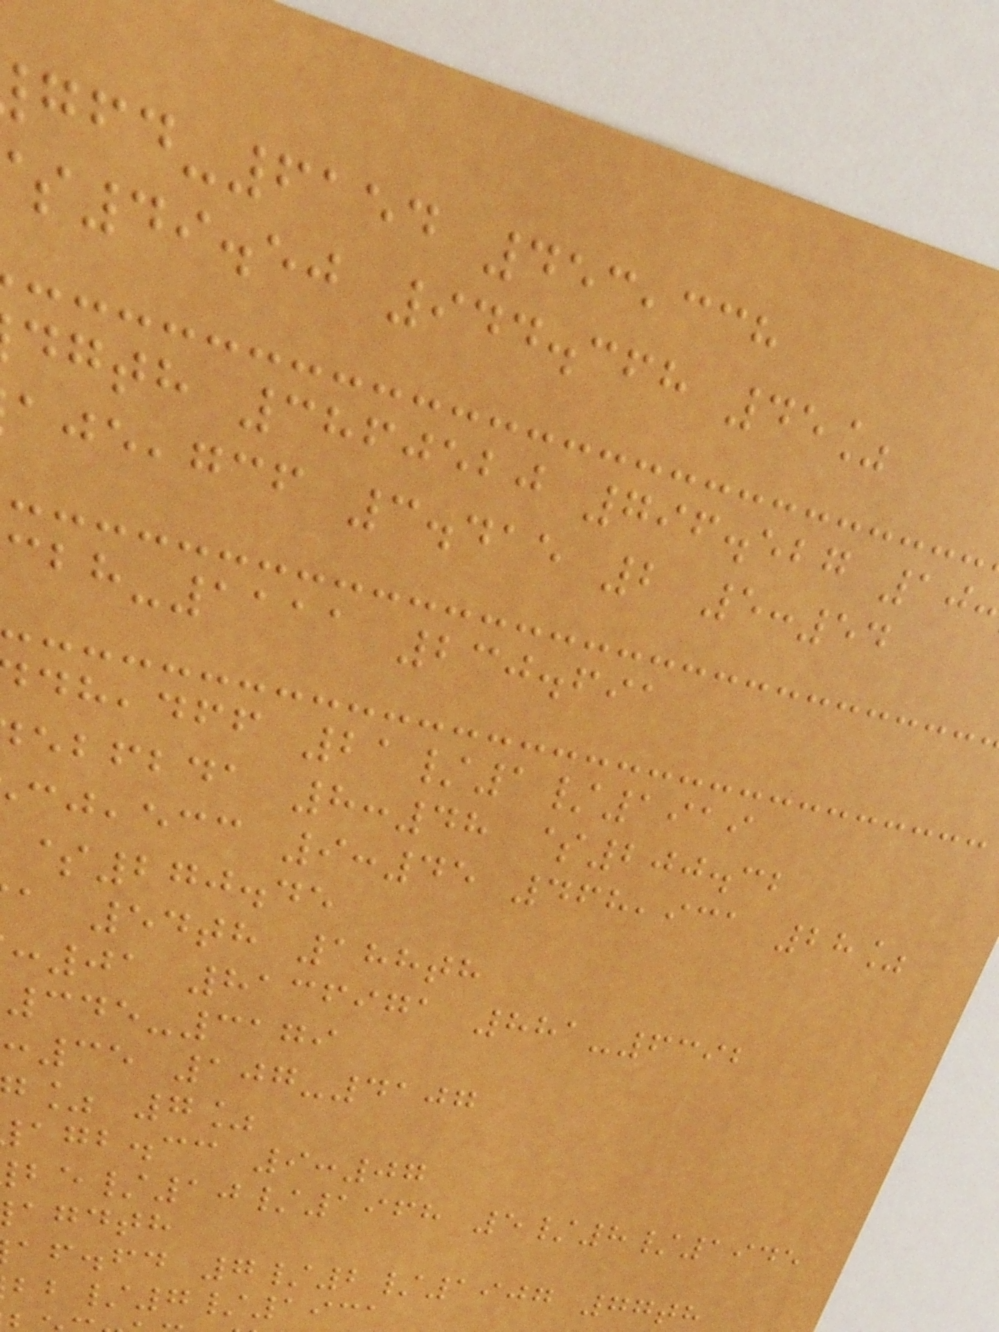-6154 453,338
49.50 944.368 45%
dgth 3860520 796.527 10
,gcf 3.415 2 5:54
-1111 230.691
,dff 21/1/1919
ebfbda 8:48 $200.32
,ecc 9:45 468,931 28%
$270.45
a 54th 188th
:01 8136971 881-6392
345-3179
:35 107-4107
% 7%
agb.cc 9:07
/10/1968 5/8/1945
agdth
af.fd 7/2/1907 77th
/7/1931
